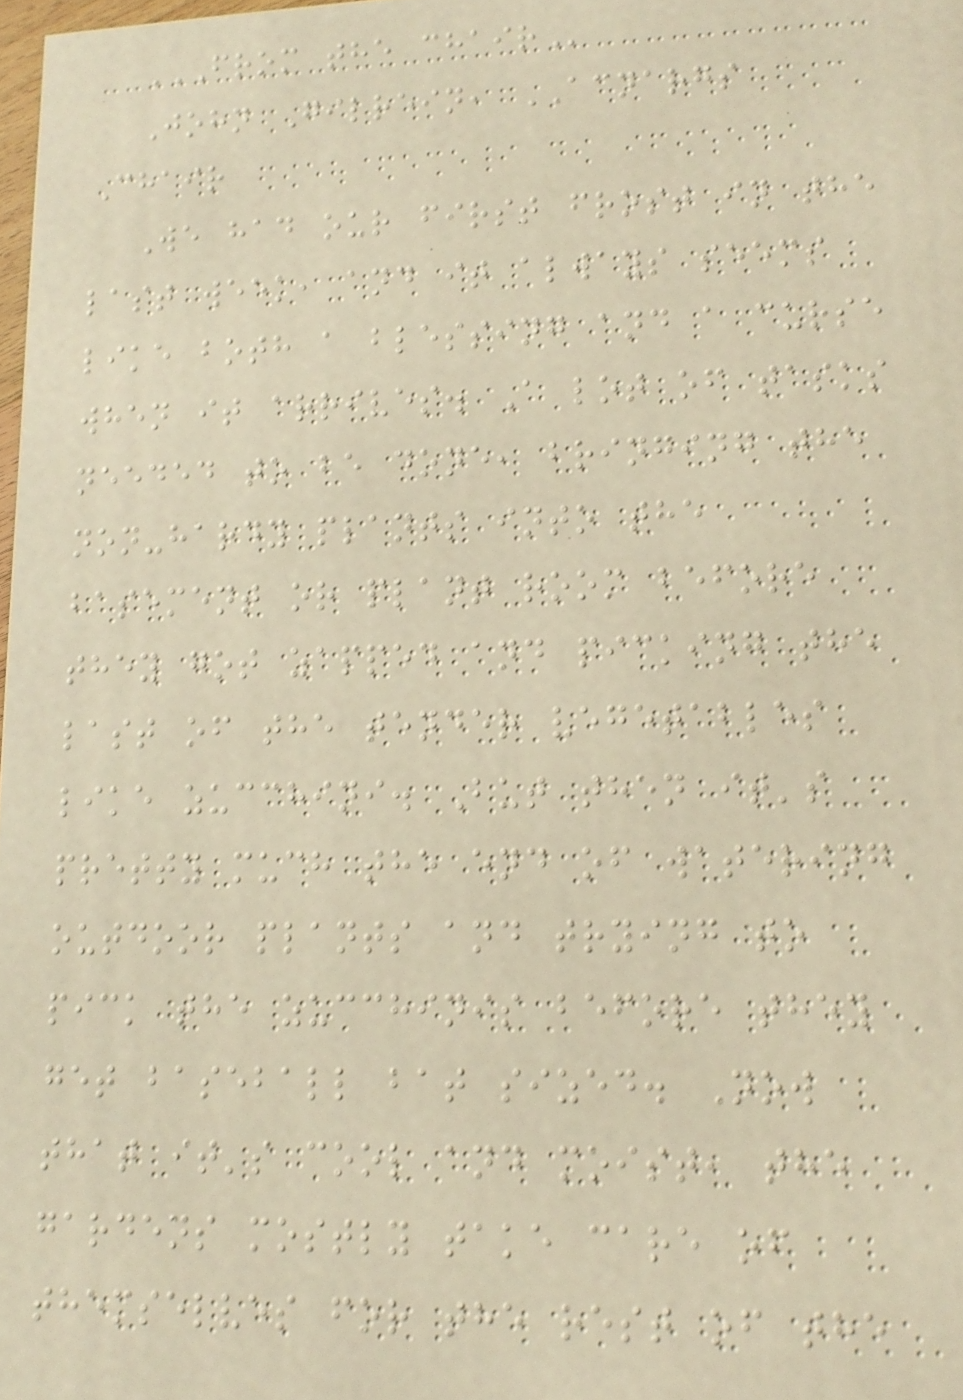FROM THE CHAIR
John Gilrein, ACNARGS
Chair
We had our first frost in the
last week, and it always seems
like both a blessing and a curse
when it arrives. A lot of tasks
needed to be done, bringing the
non-hardy plants into the
basement or plant room before
they got zapped and picking the
last of the tender vegetables
like zucchini. But then it's
pretty much the end of watering
outdoor plants and trying to
pick the zucchinis before they
get baseball bat sized. Now
that it's cool and moist, the
gardens mostly take care of
themselves for the rest of the
